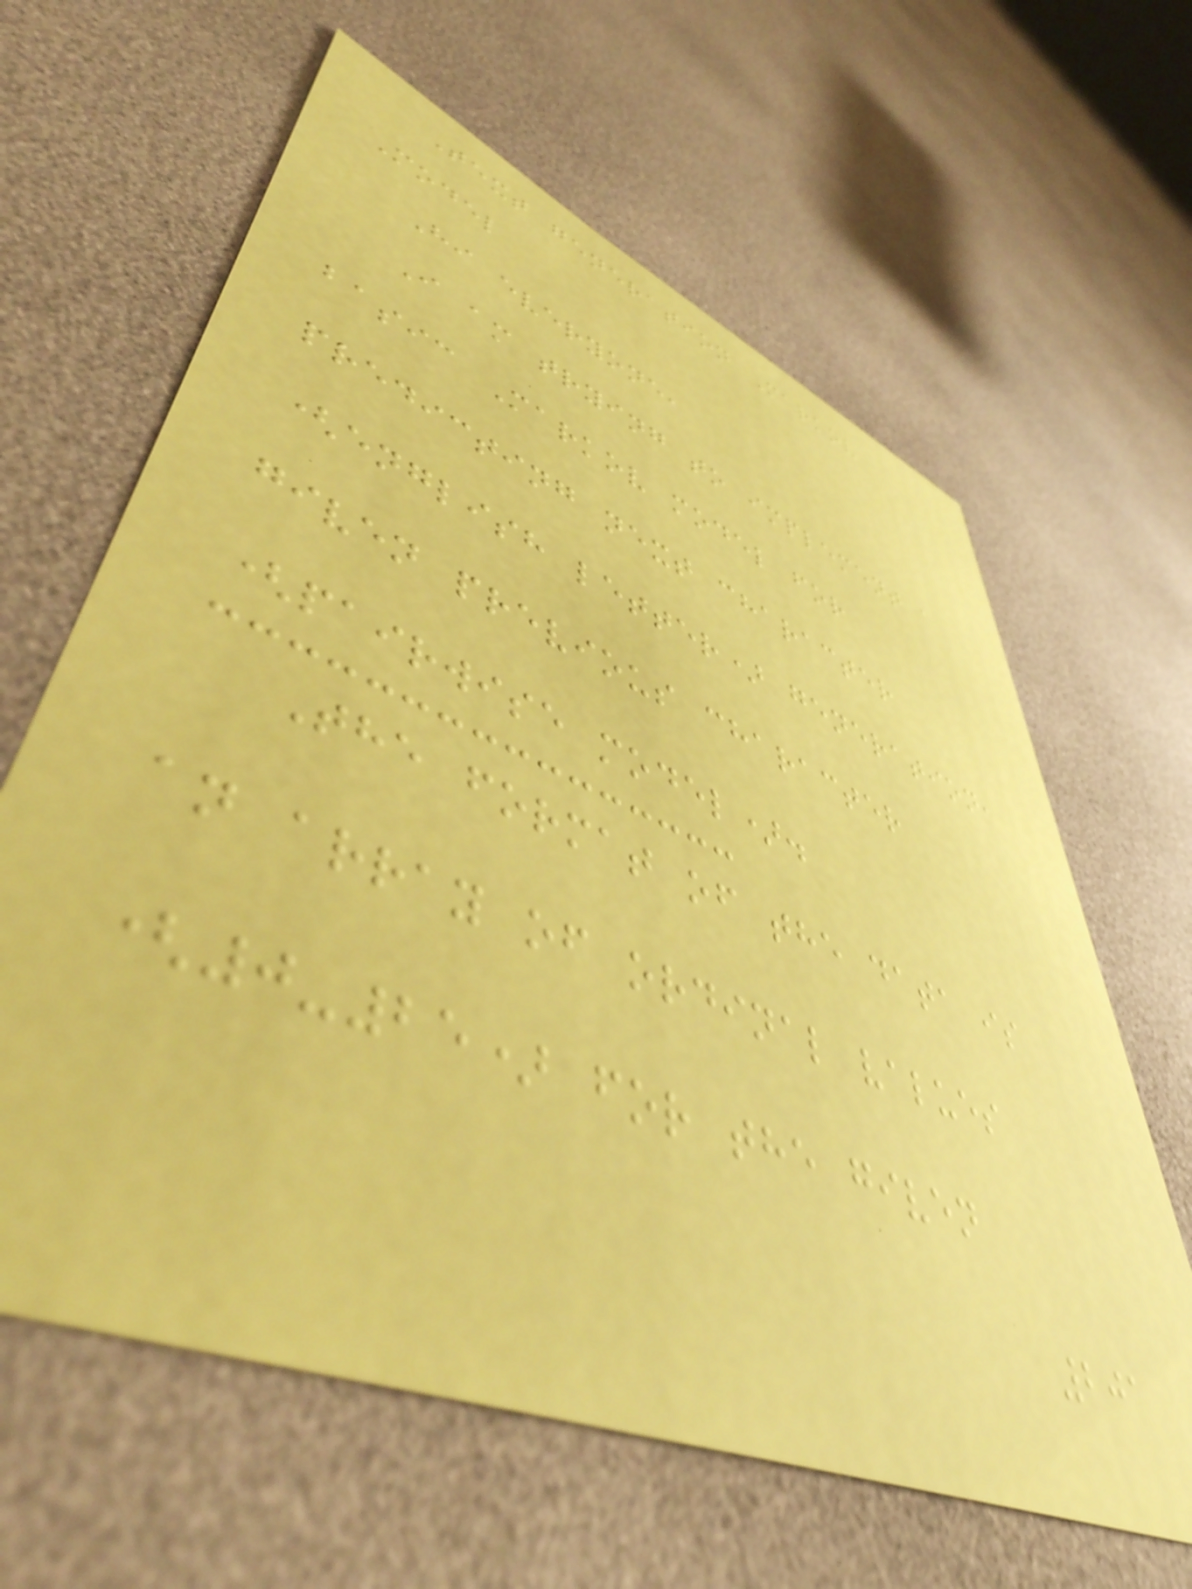Text generation Markov
Model
Hi everyone,
I am trying to implement a
basic Markov model for
predicting next character
(english letter) generation,
given previous character
(pairwise model).
The format of the data is
an array of ordinal values
(0-25) for the given
201
